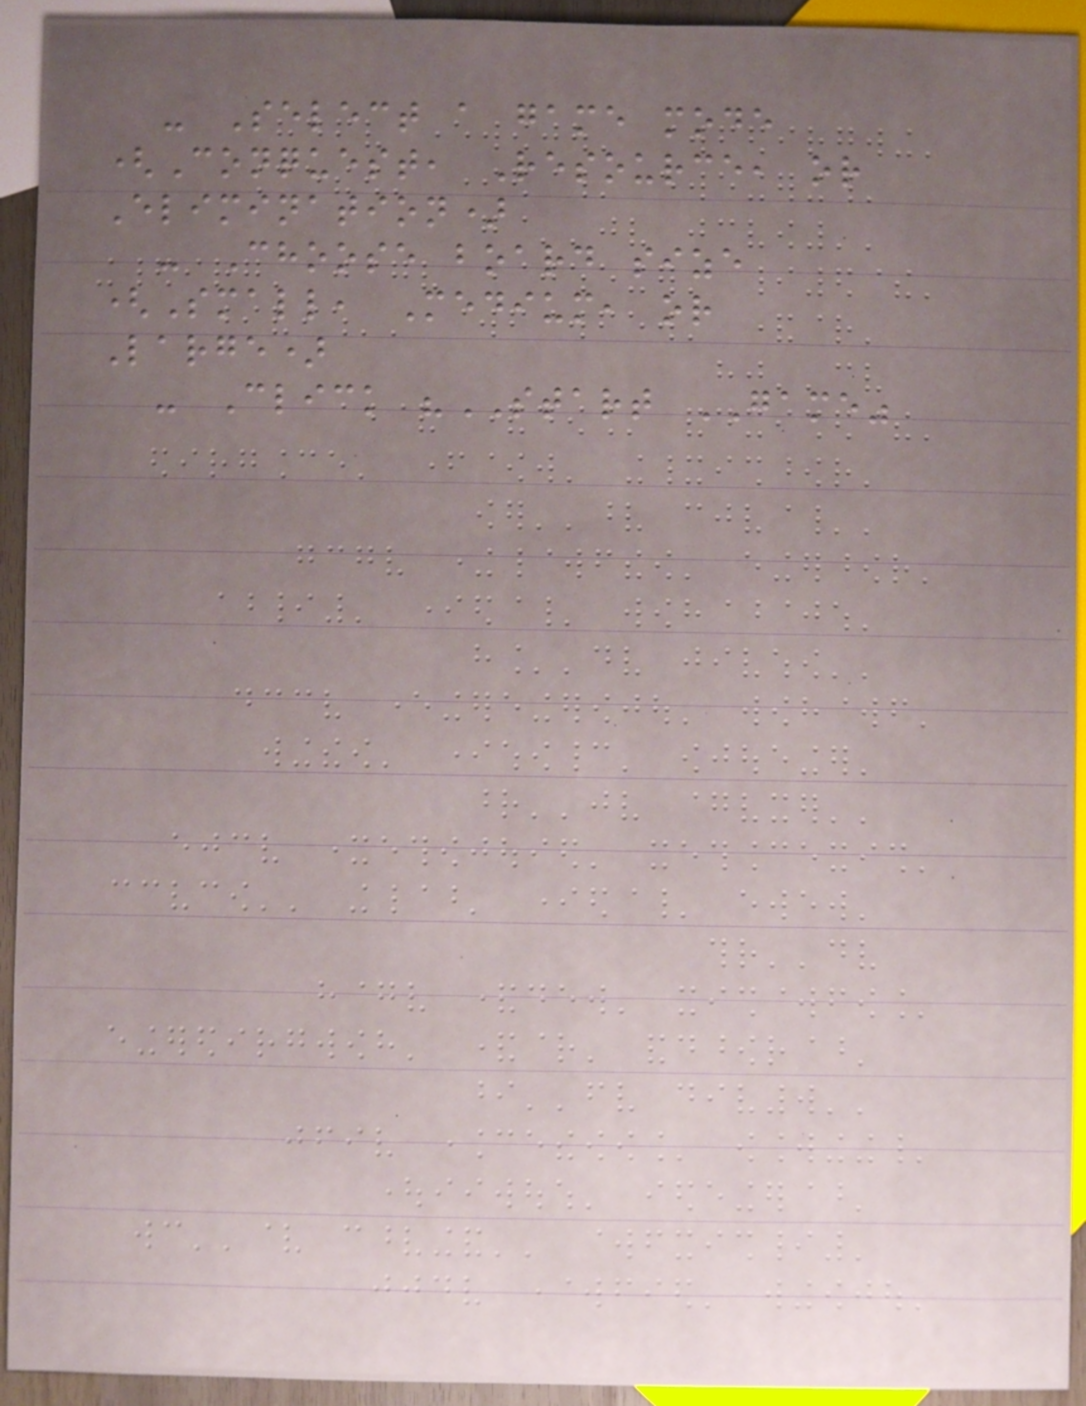- Select a game mode
(Conquest, Resource, or
Elimination)
- Choose board size
(Small, Medium, or
Large)
- Click "START GAME"
